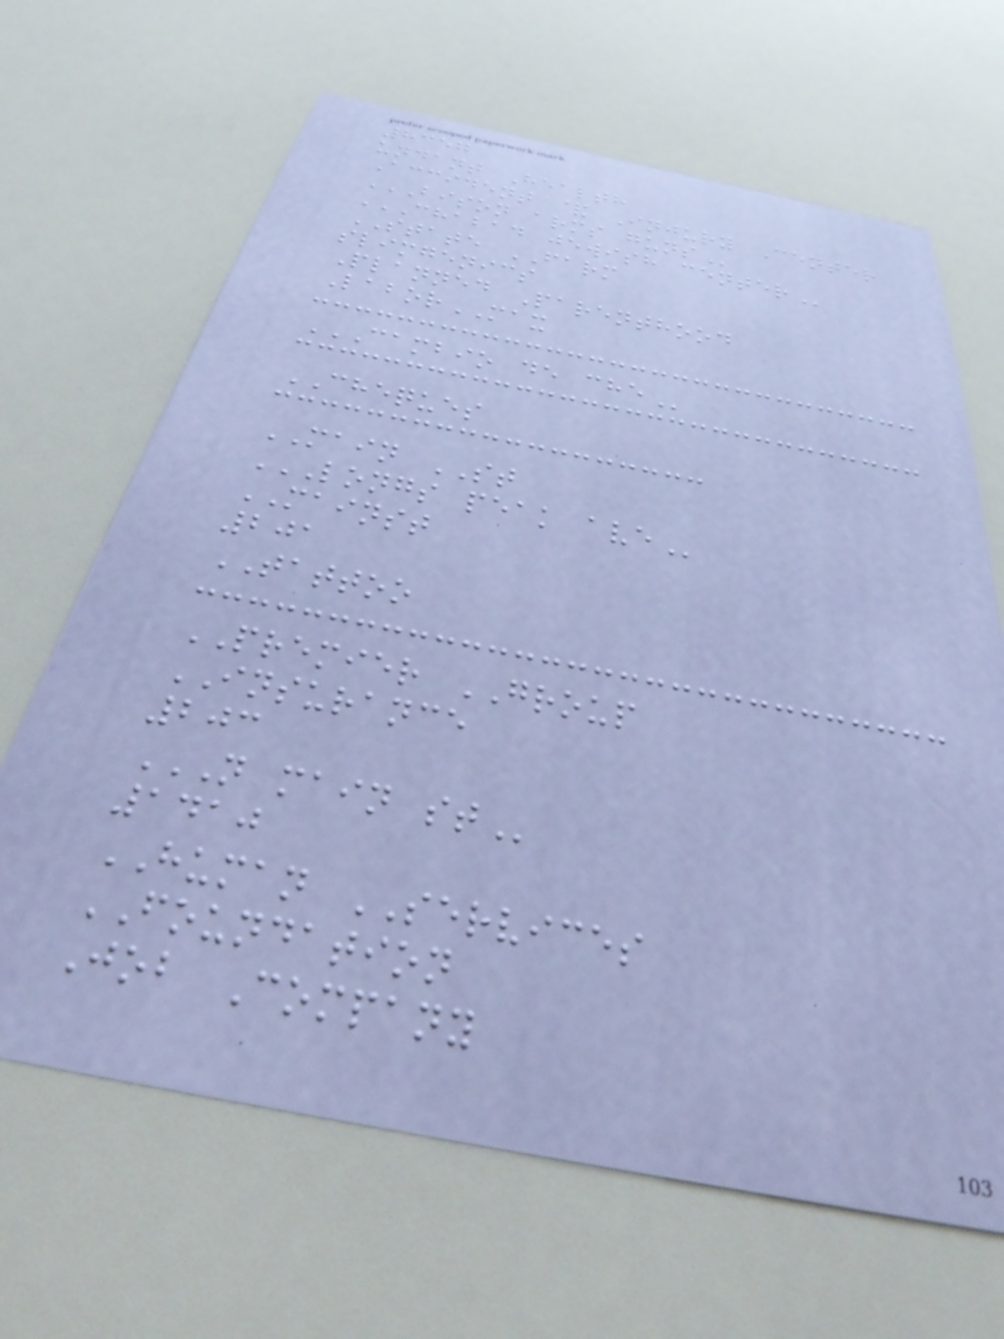8357
undant Health
Accident & Injury Center
BISON ARMS GUNS
CHABAD JEWISH CENTER
STATE FARM
slimgenics
Planned Parenthood
LaborMAX
CAMBIO DE CHE
CHEQUES
MAIN ST
LONGS PEAK AVE
MAINST
201
TATTOO
PREMIER GROUP
INSURANCE
203
N MAIN ST
1410
HUMAN SERVICES
FOUNDATION
Job Company
